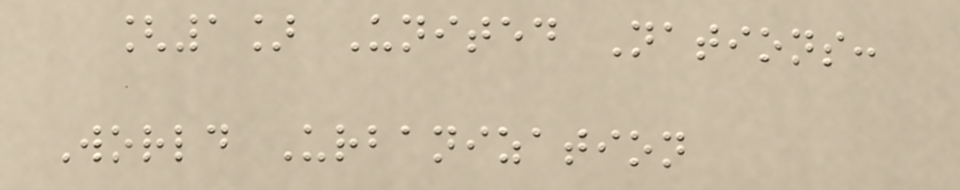[1] United Nations:
World Urbanization
